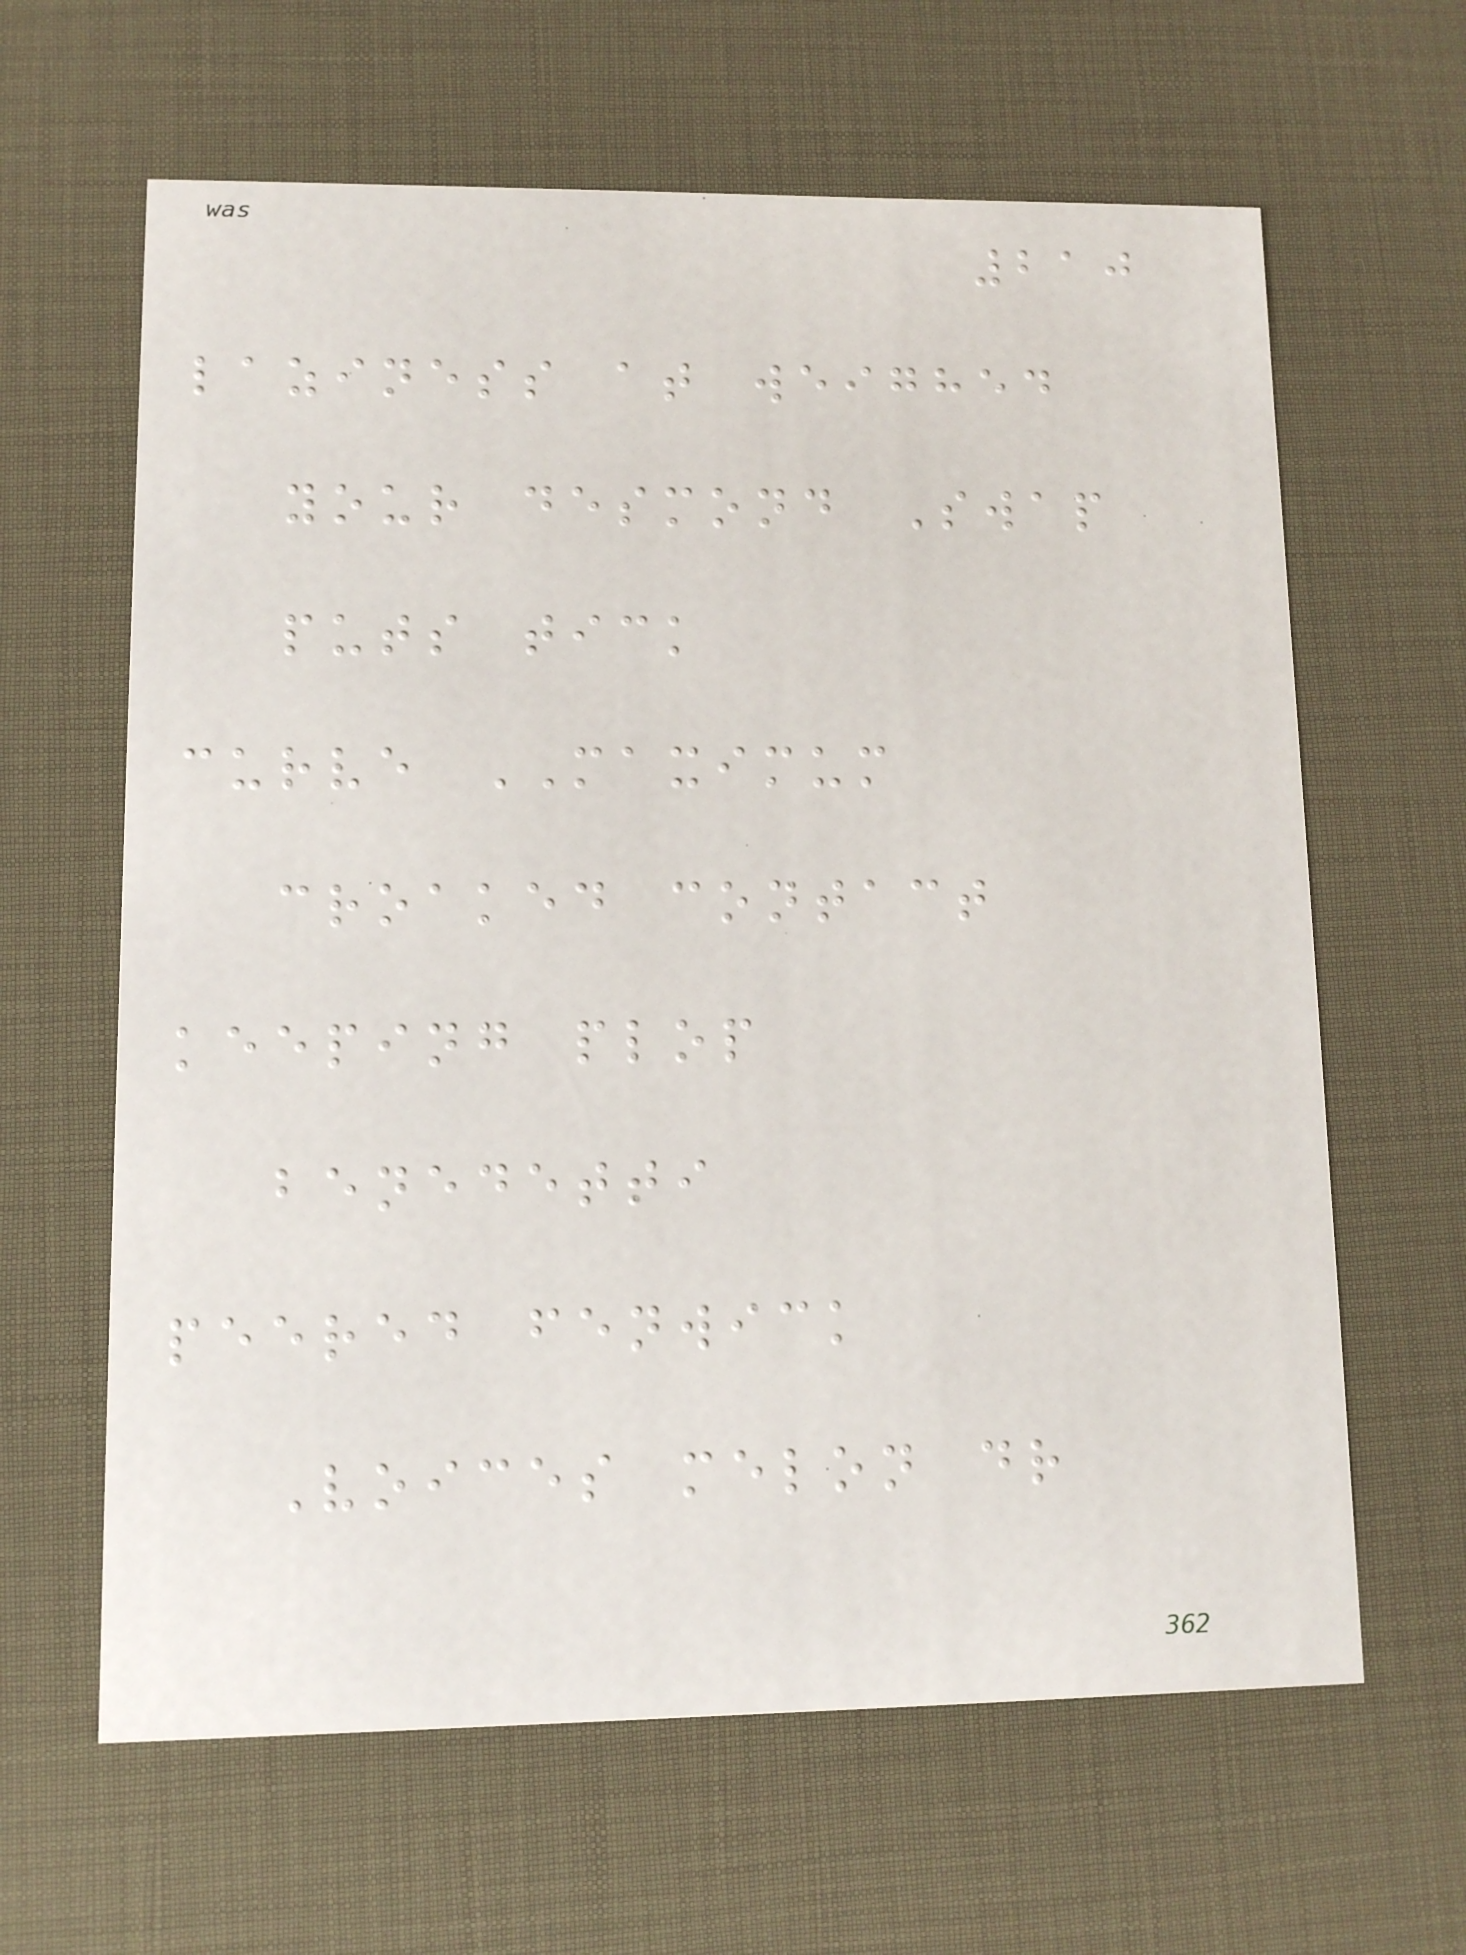210
laziness at weighed
your desmond Swap
puts tick
curve MAXIMUM
croaked contact
keeping plop
benedetti
peered fenwick
Voices melon dr
